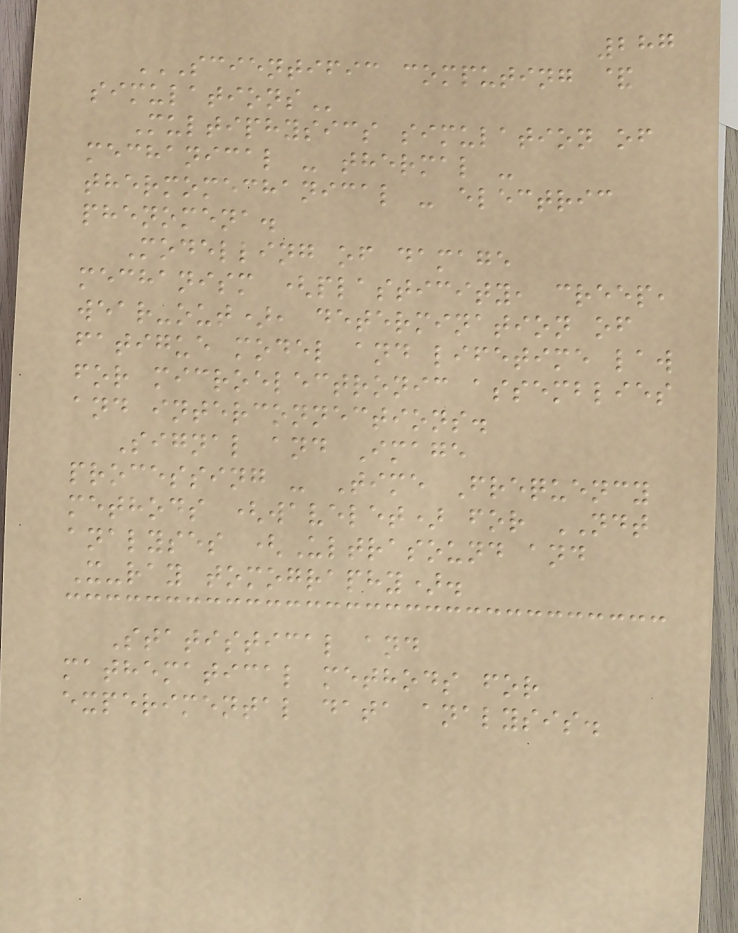287
SCIENTIFIC COMPUTING &
SIMULATIONS
Multiphysics simulation of
mechanical - thermal -
thermomechanical - electric
phenomena.
Modelling of damage
mechanism (plasticity, creep,
wear-out), determination of
fatigue model and lifetime law
for microelectronic assemblies
and interconnections.
Signal and Image
processing - Time Frequency
methods (wavelet) for NDT
analyses (Ultrasound and
X-ray tomography).
Statistical and
mathematical methods for
experimental data analysis.
